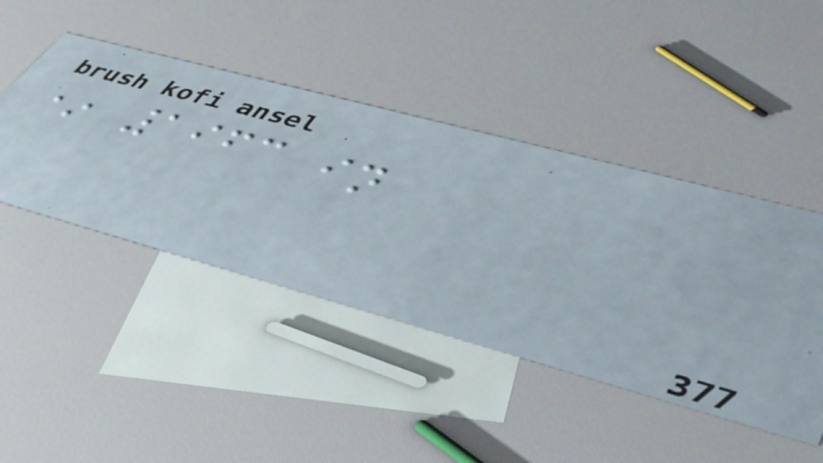* 1963 in
